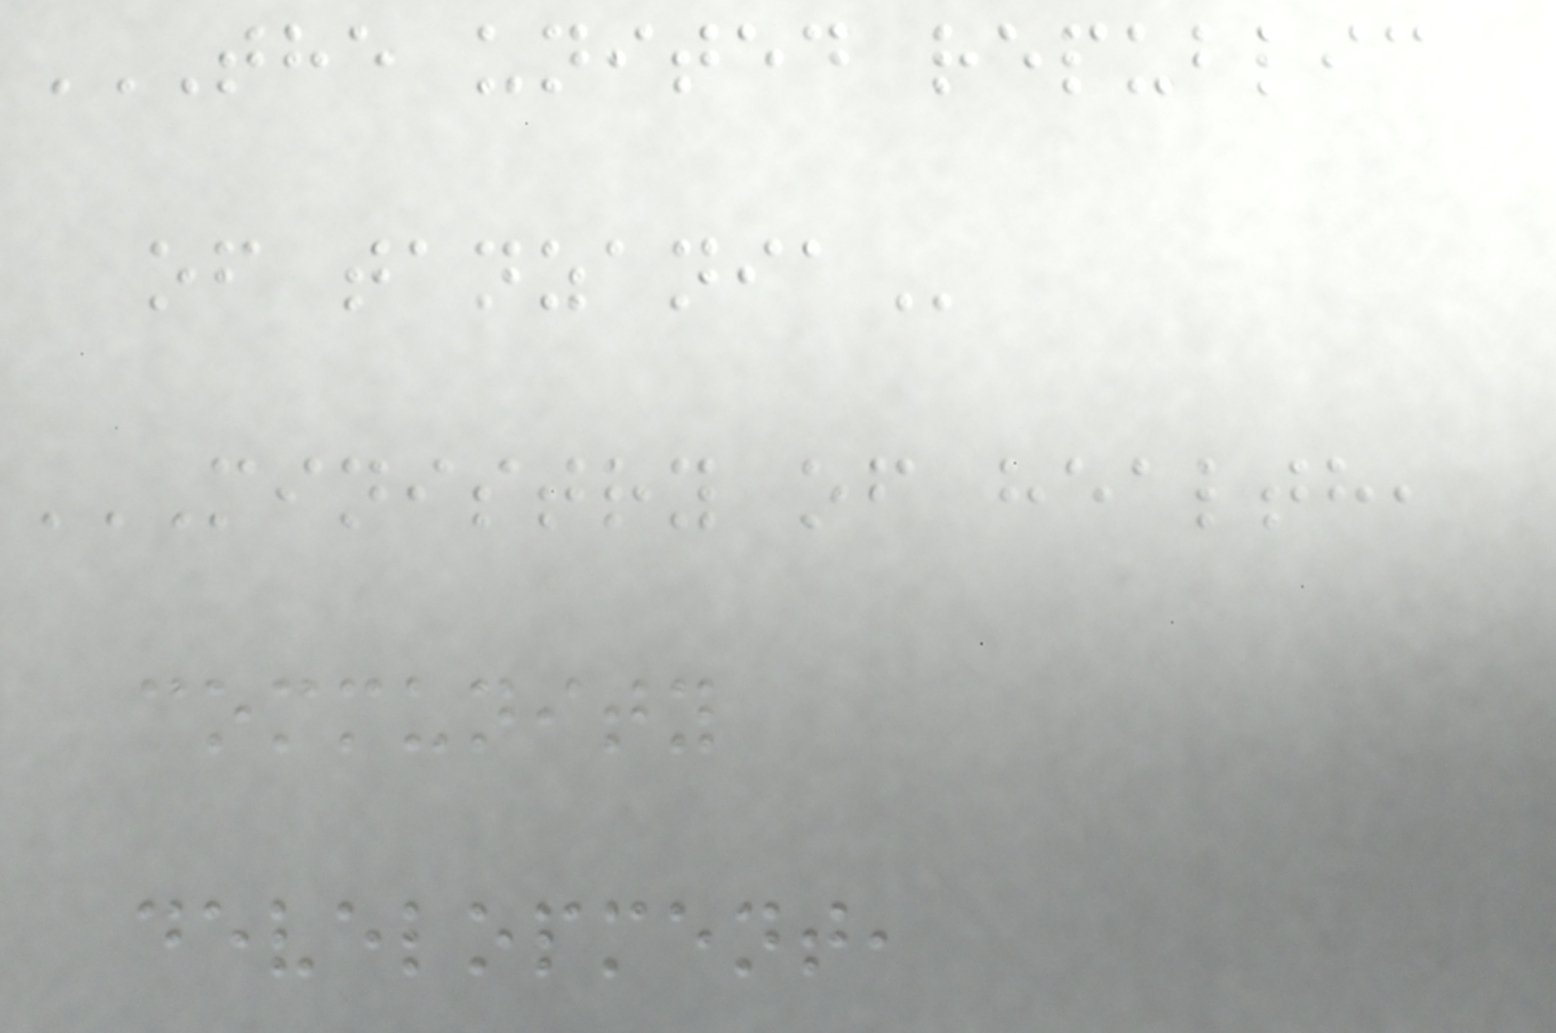THE UNITED REPUBLIC
OF TANZANIA
MINISTRY OF HEALTH,
COMMUNITY
DEVELOPMENT,
